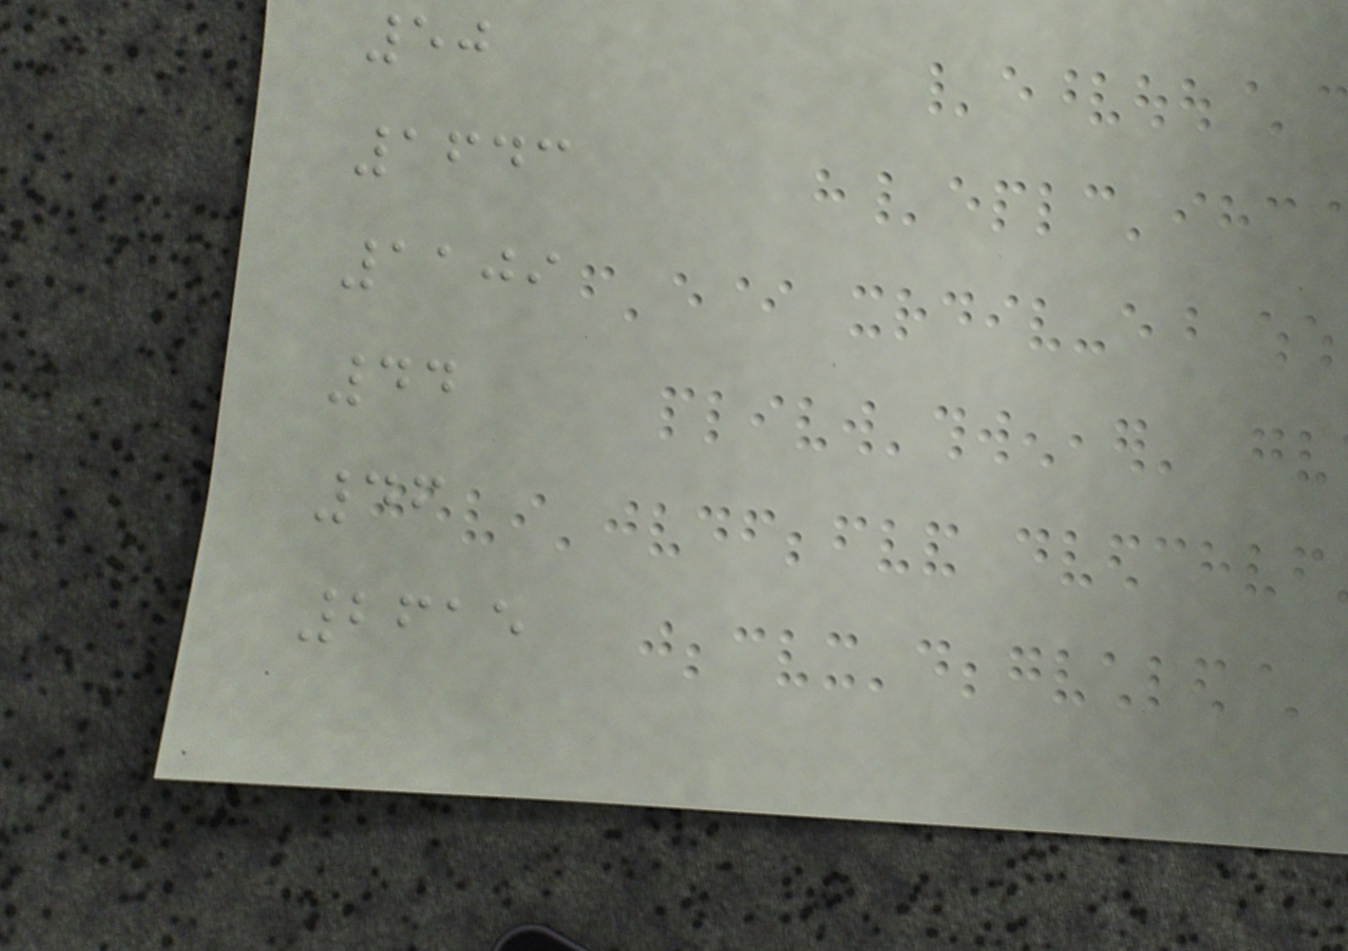50
1643
1109
44
46
2615
